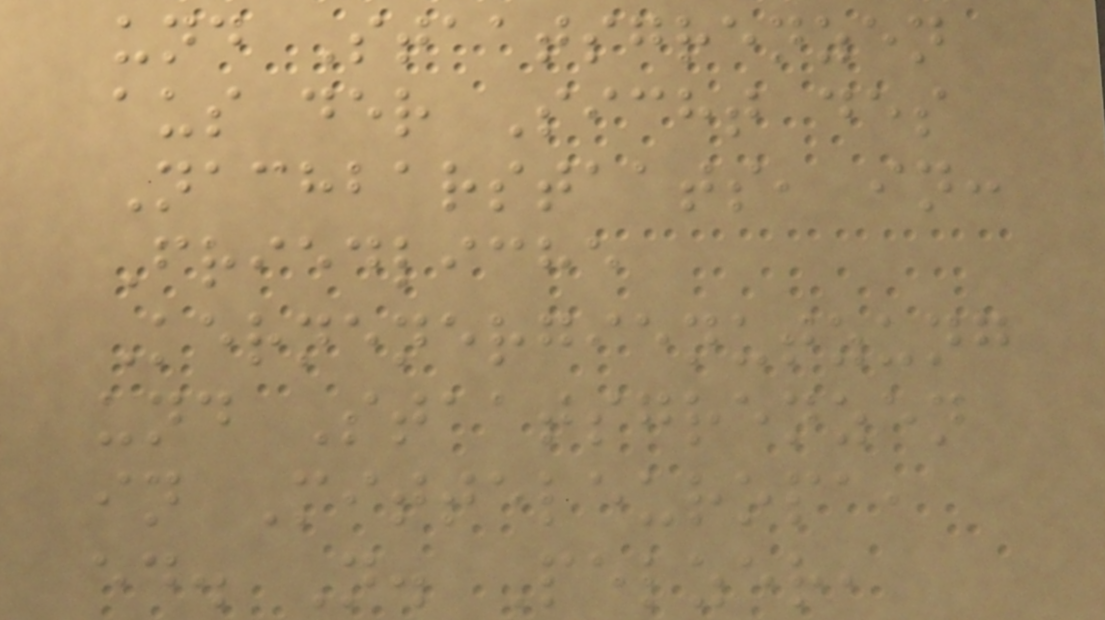und Staatsgrenzen
aus der Sicht des
Nachbarstaats, in:
Friedliche
Kernenergienutzung
und Staatsgrenzen
in Mitteleuropa,
ed. N. Pelzer,
